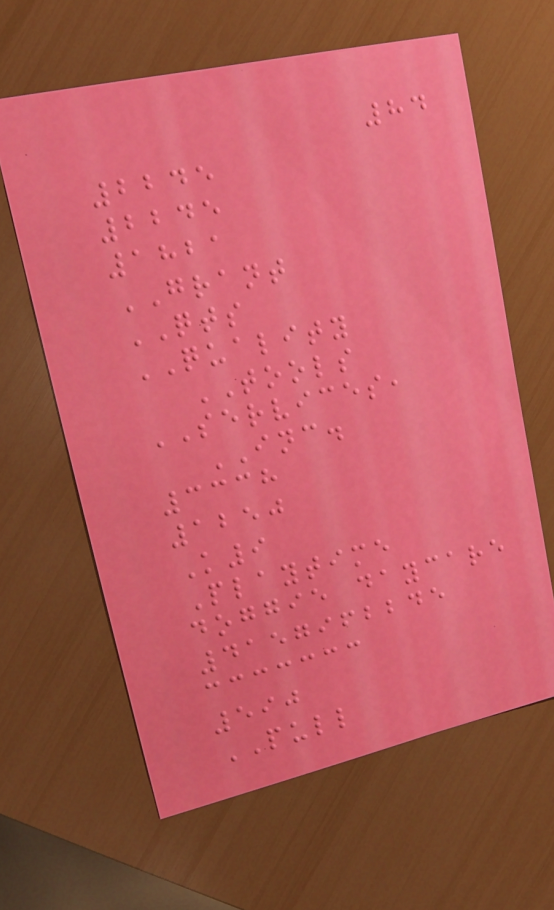84
2245
2245
1821
GRANT
QTS
QUALITY
TOOLS
SERVICES,
INC.
3338
1250
K9
Playtime
doggie daycare
4157962245
590
PULL
